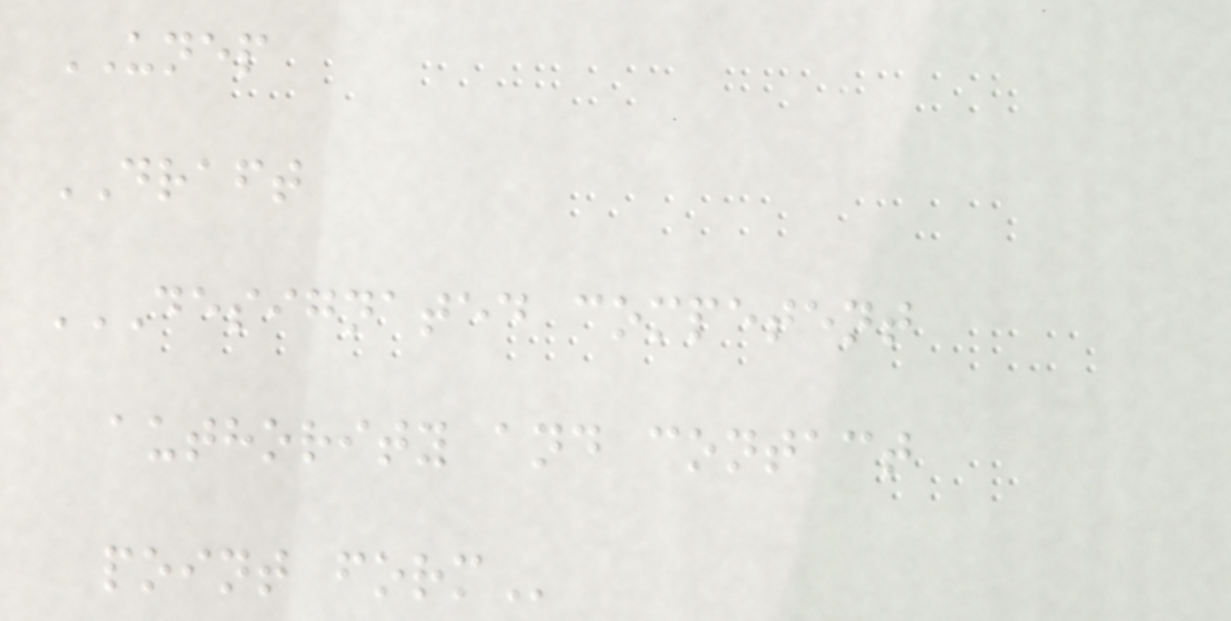UNEP
DRAFT
DESIGNATED COMPETENT
AUTHORITY AND CONTACT
POINT FORM
